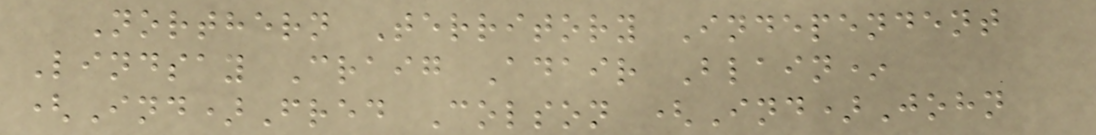Northern Territory Independent
Lindsay Craig Adair Blain*
(Ind)Fred Colson (Ind)John
